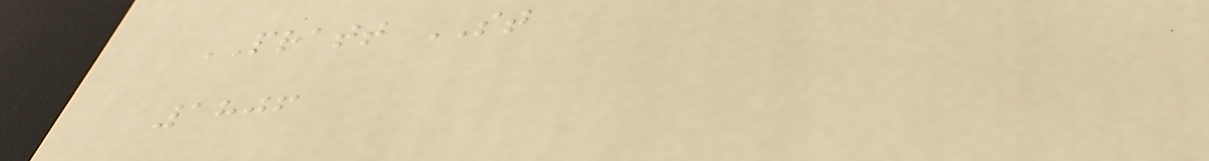PRATT ST
1806
